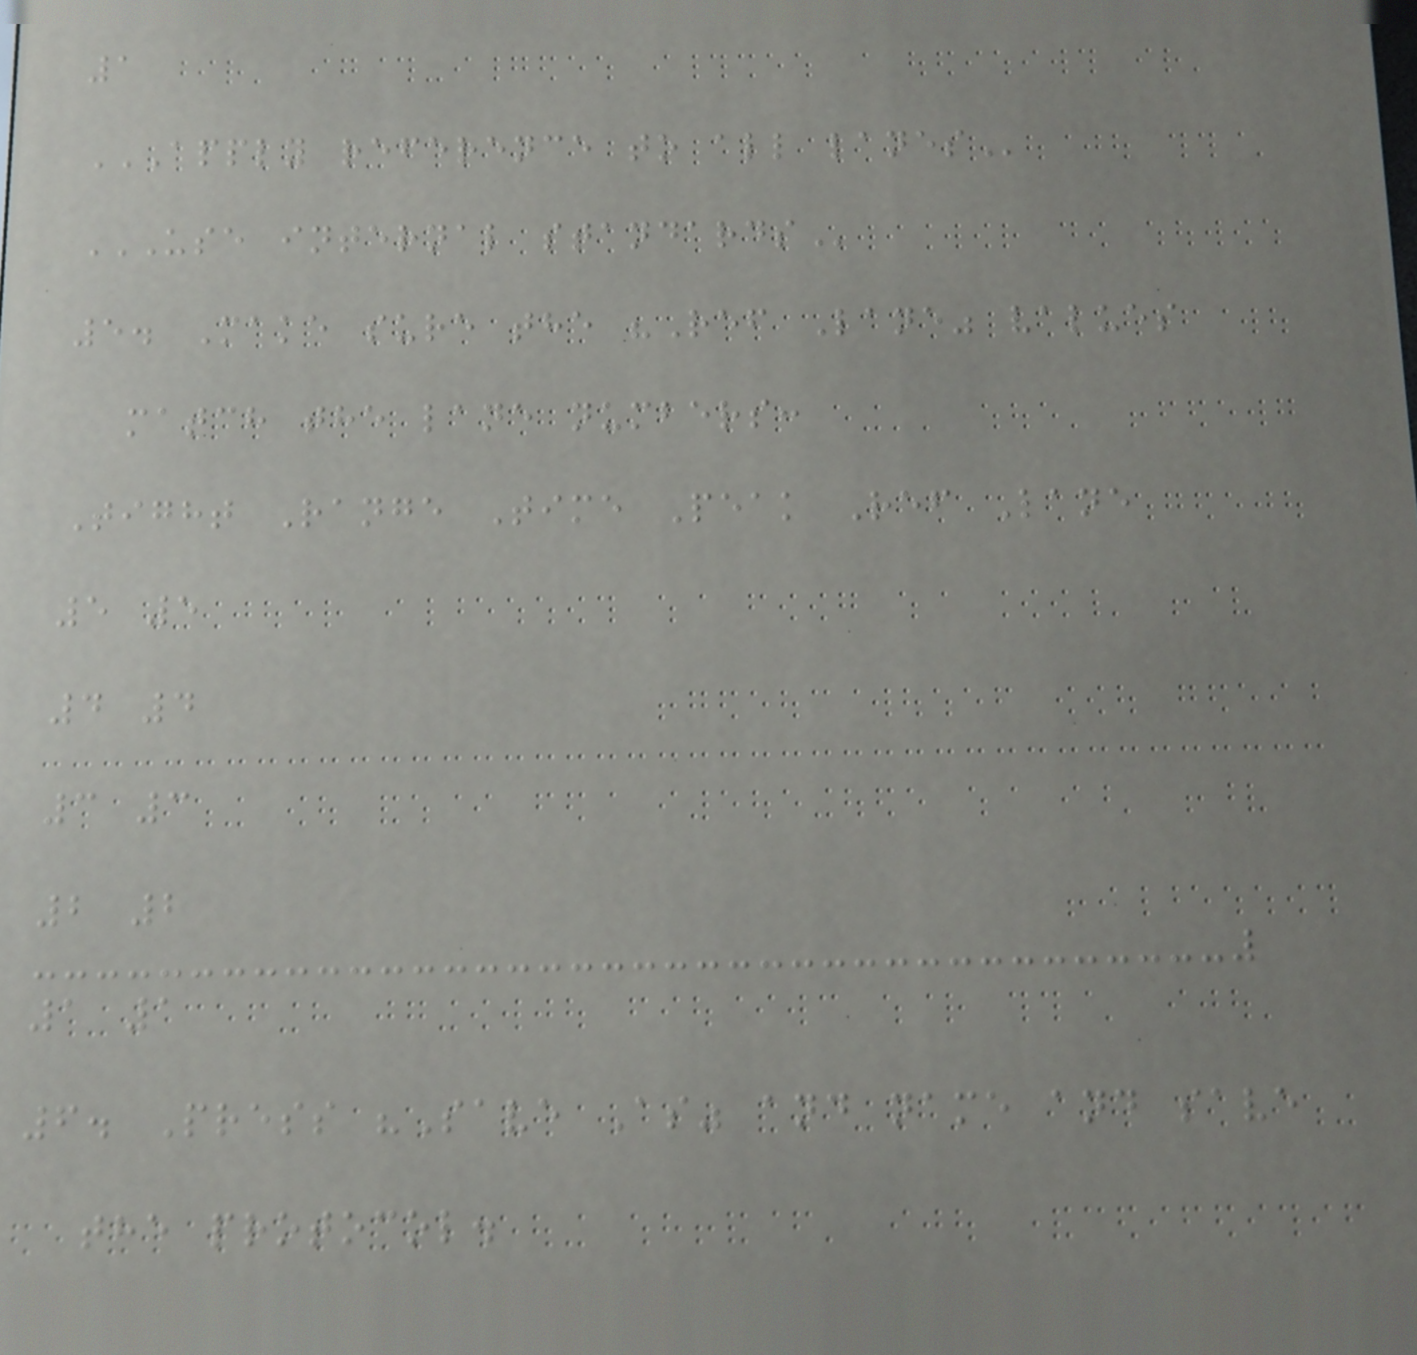1
APPLY REFERENCE TO ALL LANES
USE INTERNAL STANDARDS
5. Make sure the "Ref Lane" values
match the lane numbers:
Tight Range Time Peak Ref Lane
5 5
4 4
3 3
2 2
1 1
6. Press "Save As" and name and save
the protocol.
